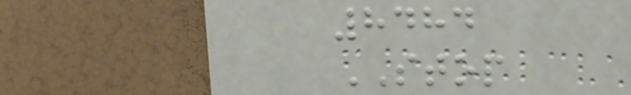8484
STOP
